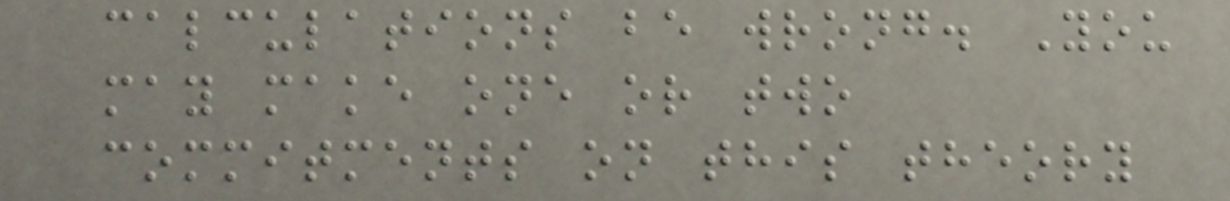calculations be wrong. You
may make one or two
commitments on this theory
